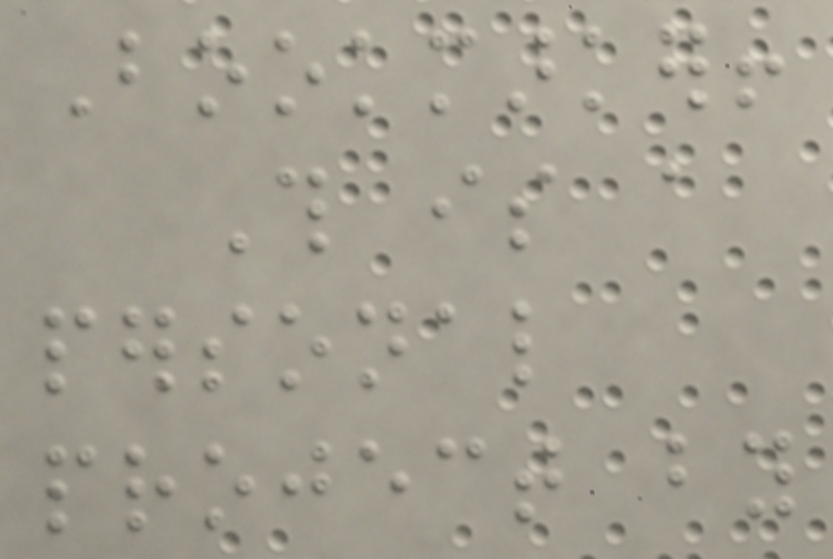Bookmarker!
This is a
personal
project by
